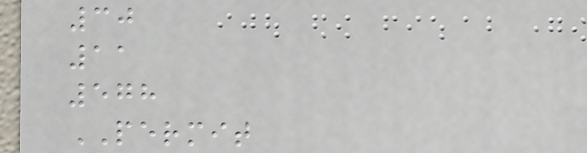30
11
578
PERMIT
